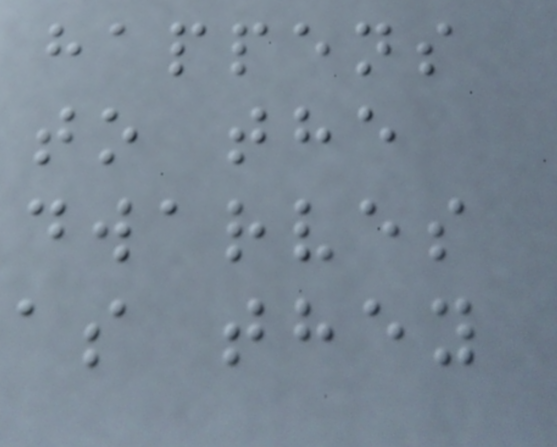happens
to the
dwarves
as they
